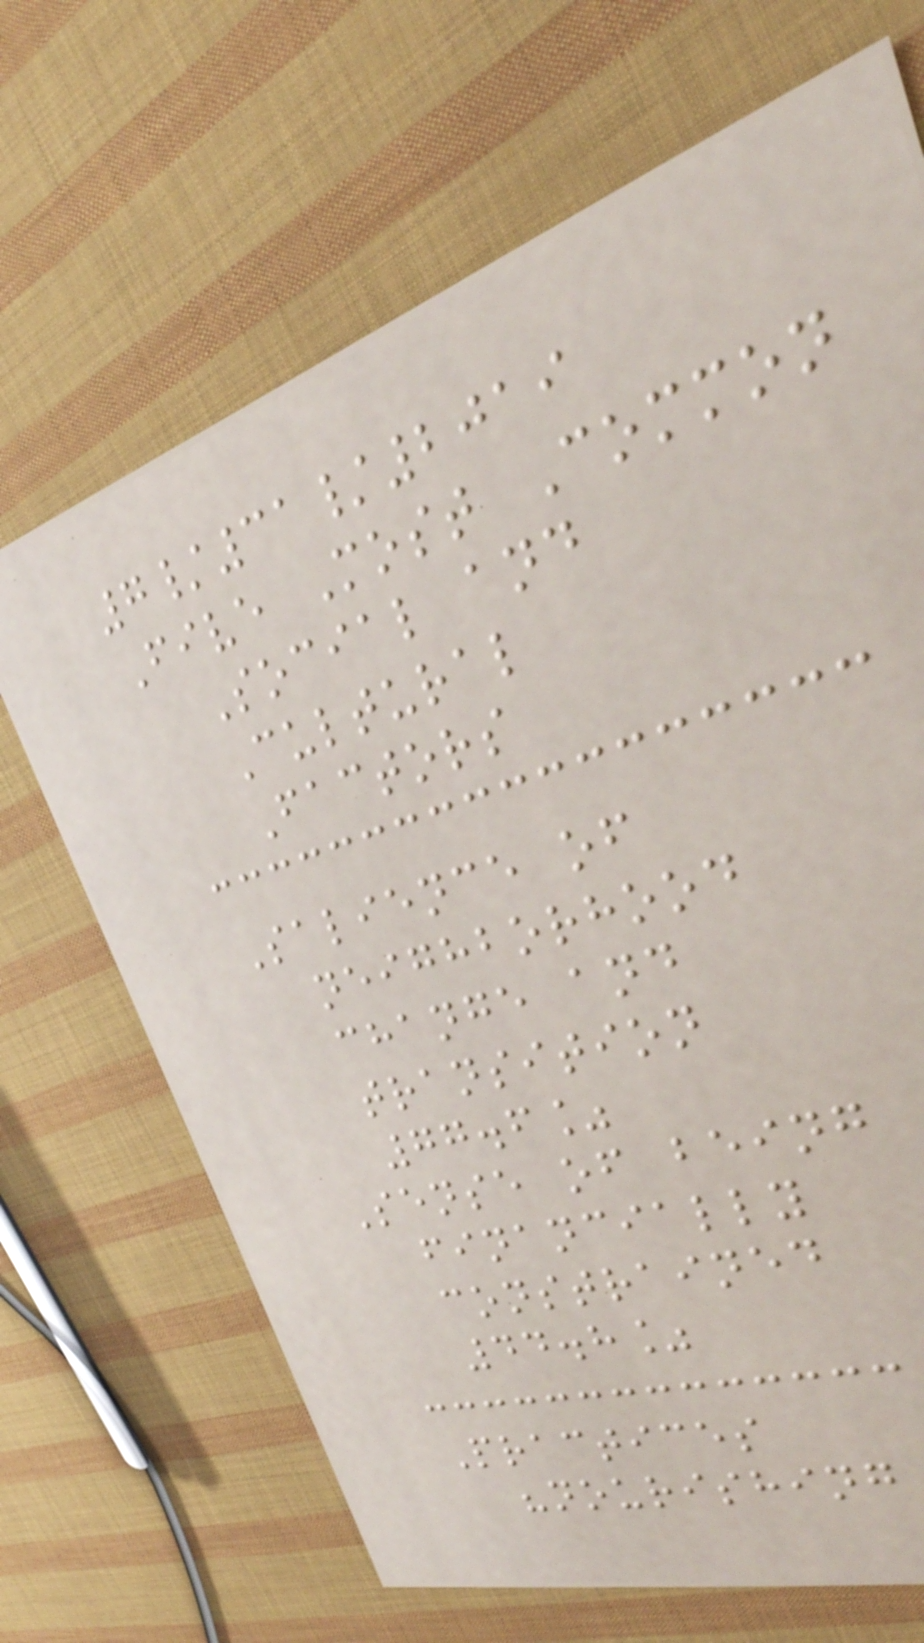7/31/2019
Five Most Common
Social and
Cultural
Factors
Salience of
neighborhood
change and
transition
77.6%
Sense of being
financially
constrained
44.8%
Practices
"nourishing
